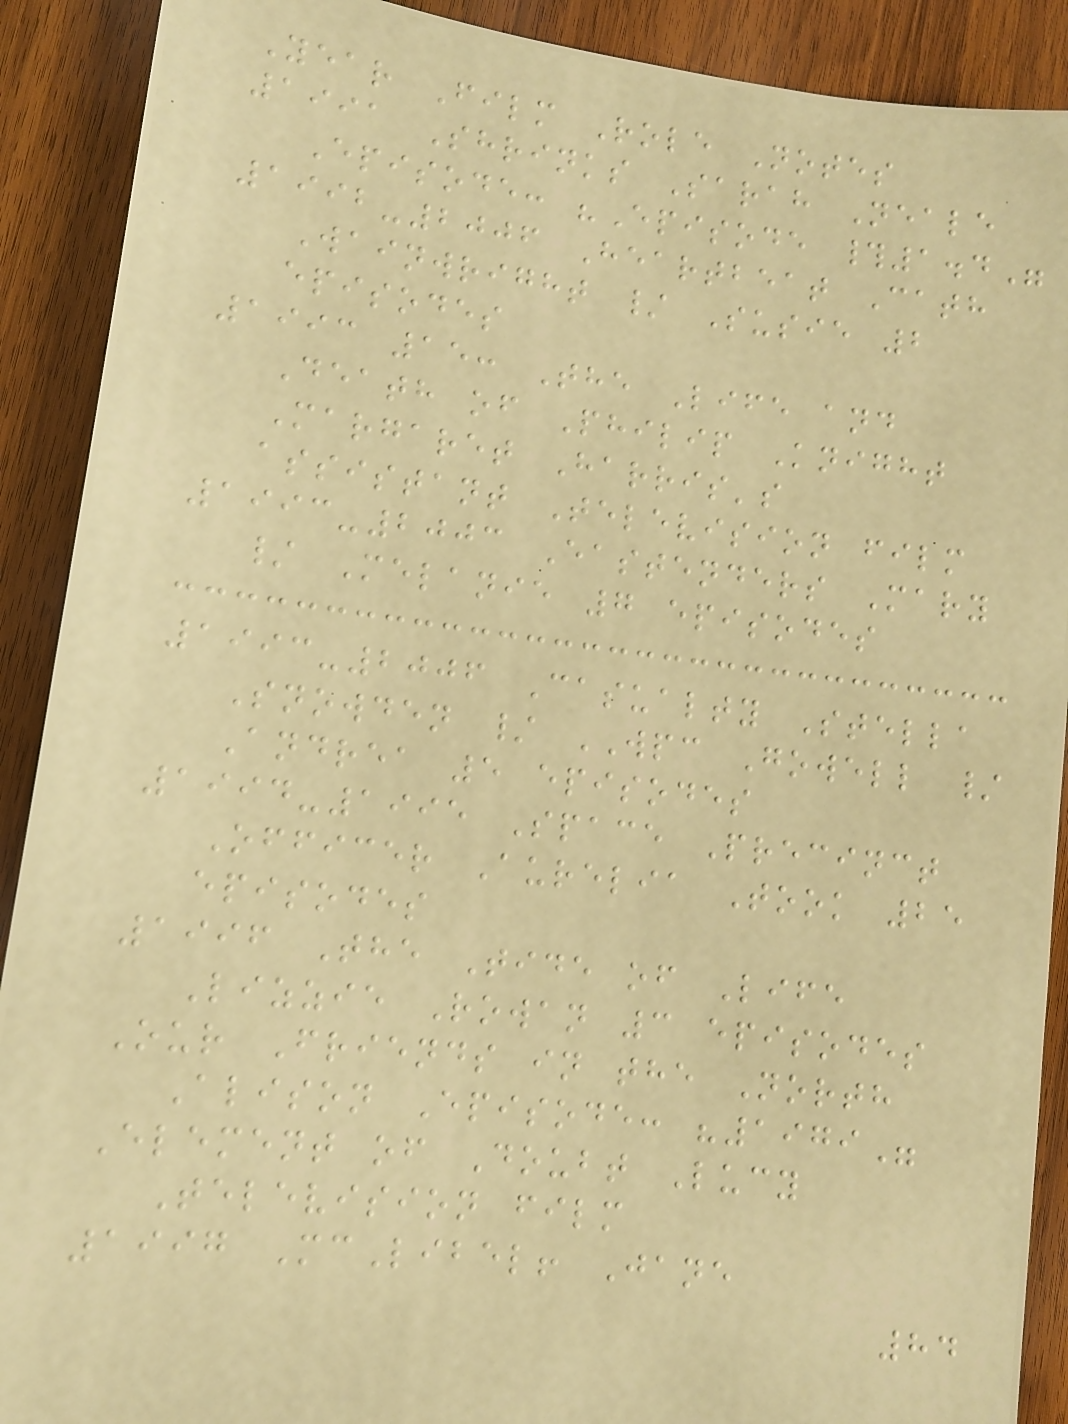Year Film Role Notes
1991 Shrinks Sarah Neale
Episode: "Episode #1.4"
1992-2006 Heartbeat Cath
Wainwright / Susie 2
episodes
1993 15: The Life and
Death of Philip Knight
Margaret Harris's
assistant Television film
1993-2003 Eastenders Mary
/ Melanie 7 episodes
1993-2006 Casualty Stella
Snowden / WPC Gowell /
Andrea 5 episodes
1994-1995 Space Precinct
Officer Aurelia Took 25
episodes
1996 The Tide of Life
Lizzie Rowan 3 episodes
Our Friends in the North
Alison Episode: "1979"
Element of Doubt Lucy
Television film
1997 McLibel! Jane
84
